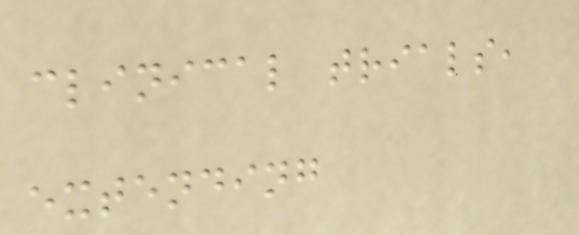clinical trials,
extending
